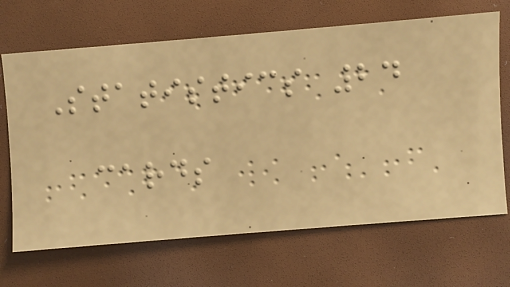Statistics 24
cards
